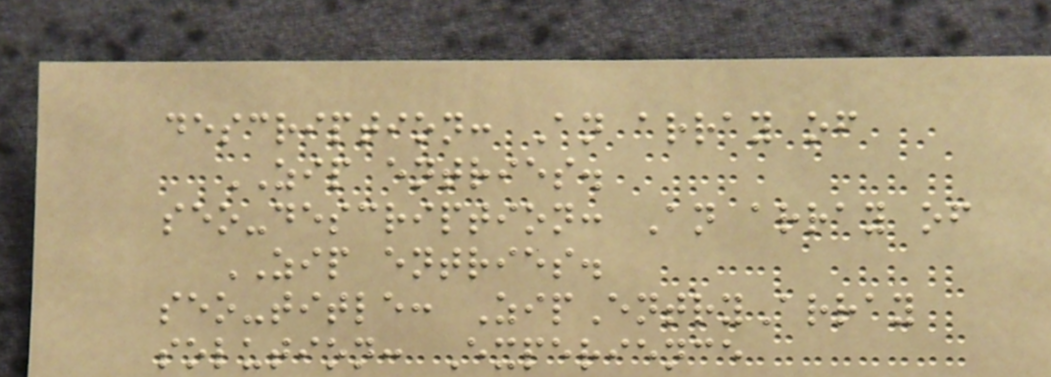description: An array of
ZIP entries.
seo-description: An array of
ZIP entries.
seo-title: ZipEntryArray
solution: Experience
